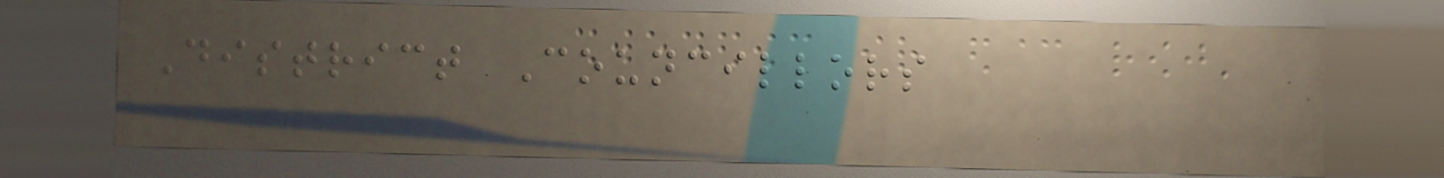District Councillors
